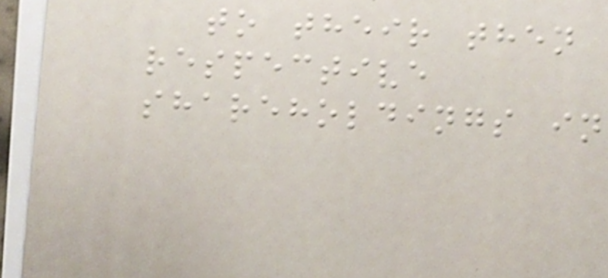to their then
respective
shareholdings in
